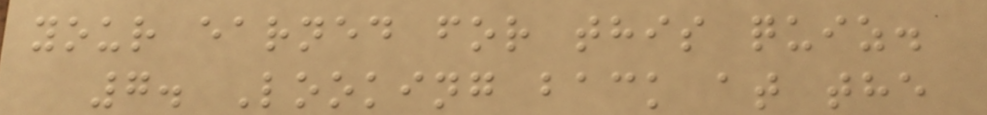your earned for this quiz.
7. Looking back at the
